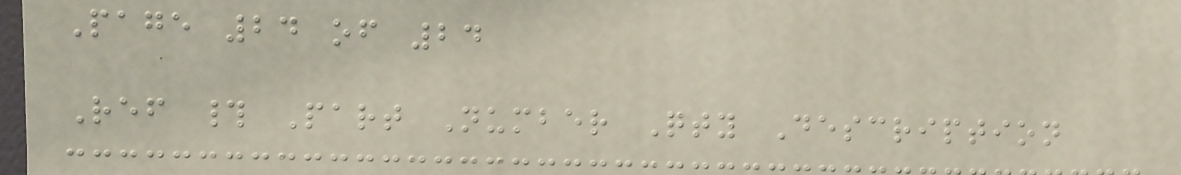Page 24 of 24
Ref # Part Number Qty Description
